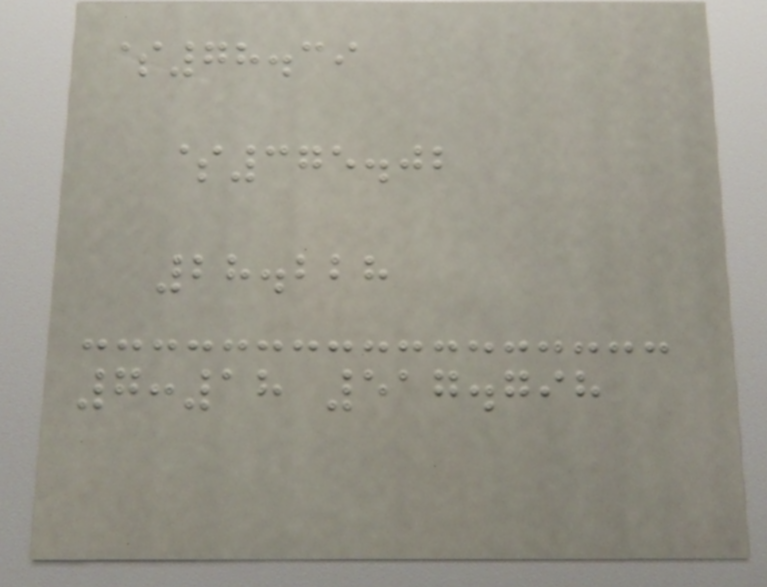$78.39
$375.02
28.228
7:18 517.798
